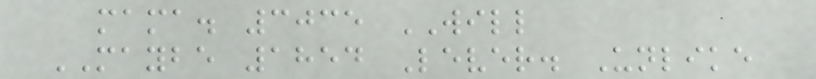mama. 3035 WILL
MAYBE 1854 Lever. Unlike
